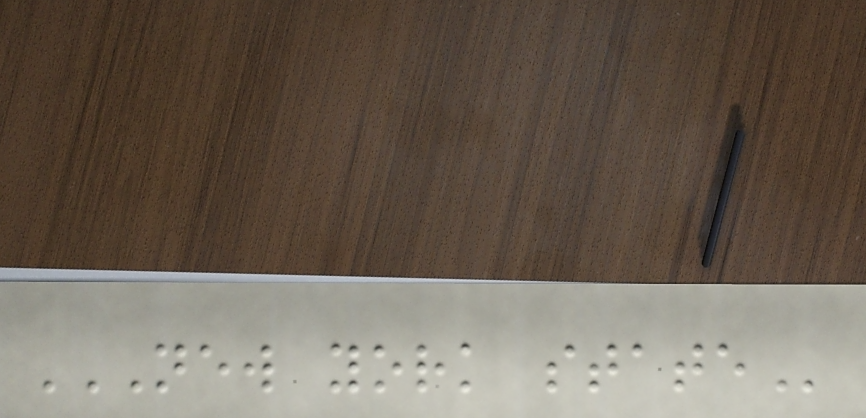NEW YORK STATE
